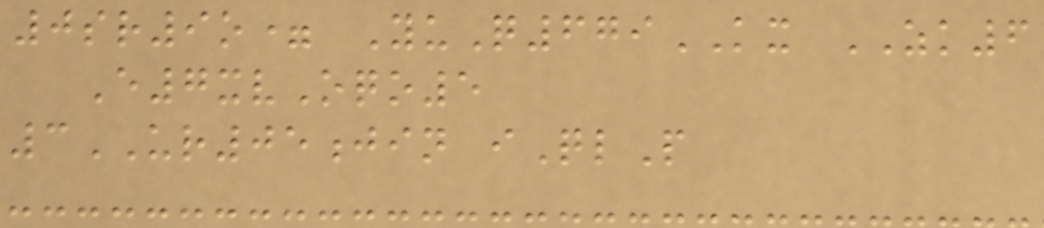0sr9o= YuQ679KX ZK6
E7xvOqo5
3UR05jin iQlP
